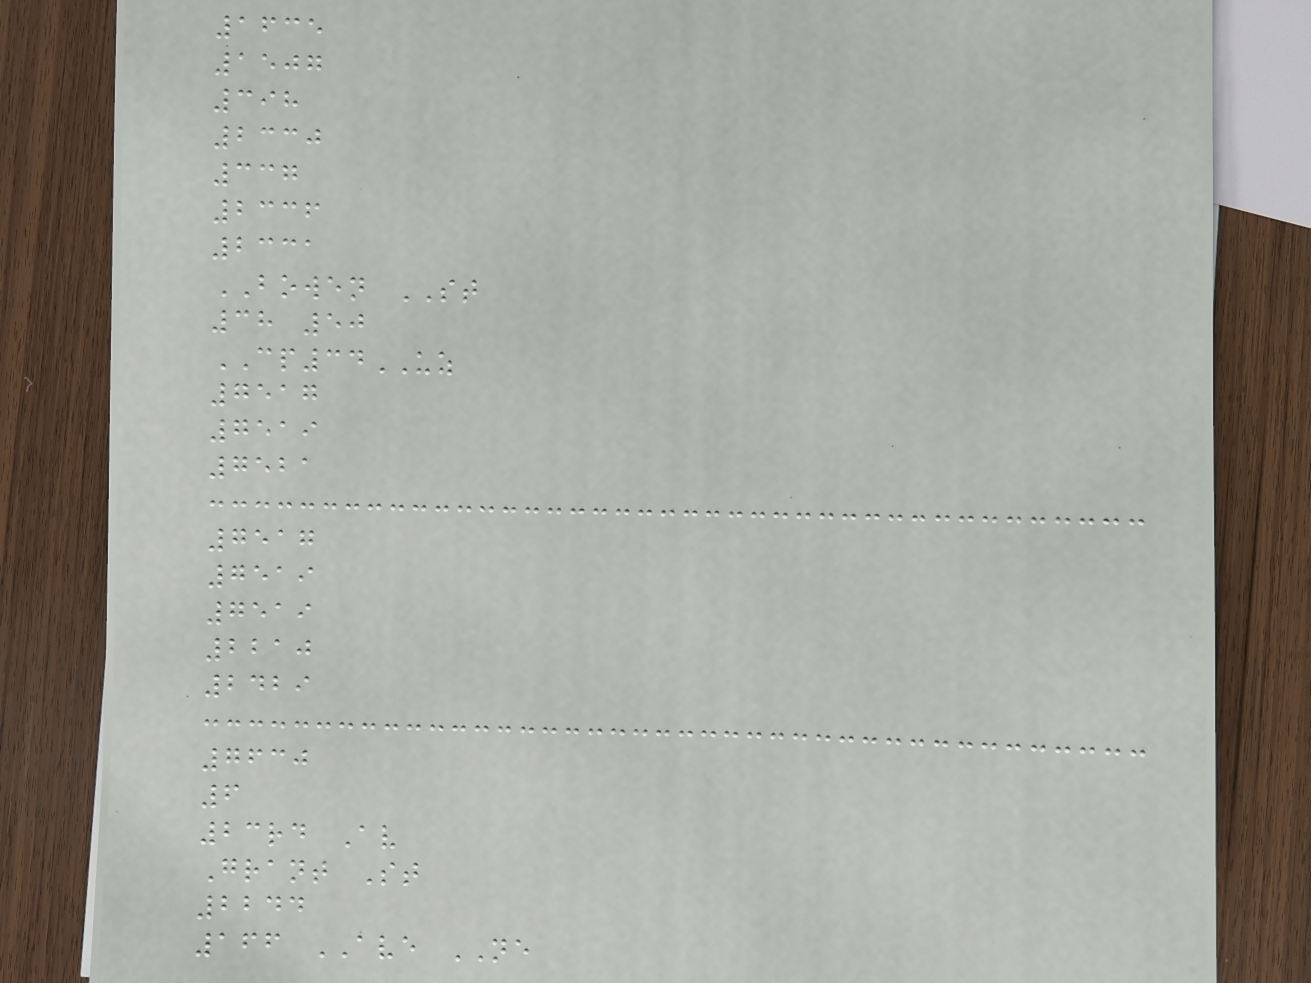1635
1507
398
2330
337
2336
2331
BOWEN ST
38 50
CP34UZ
7517
7519
7521
7517
7519
7519
2210
2429
7630
6
23rd Av
Grant St
2244
166 AVE NE
